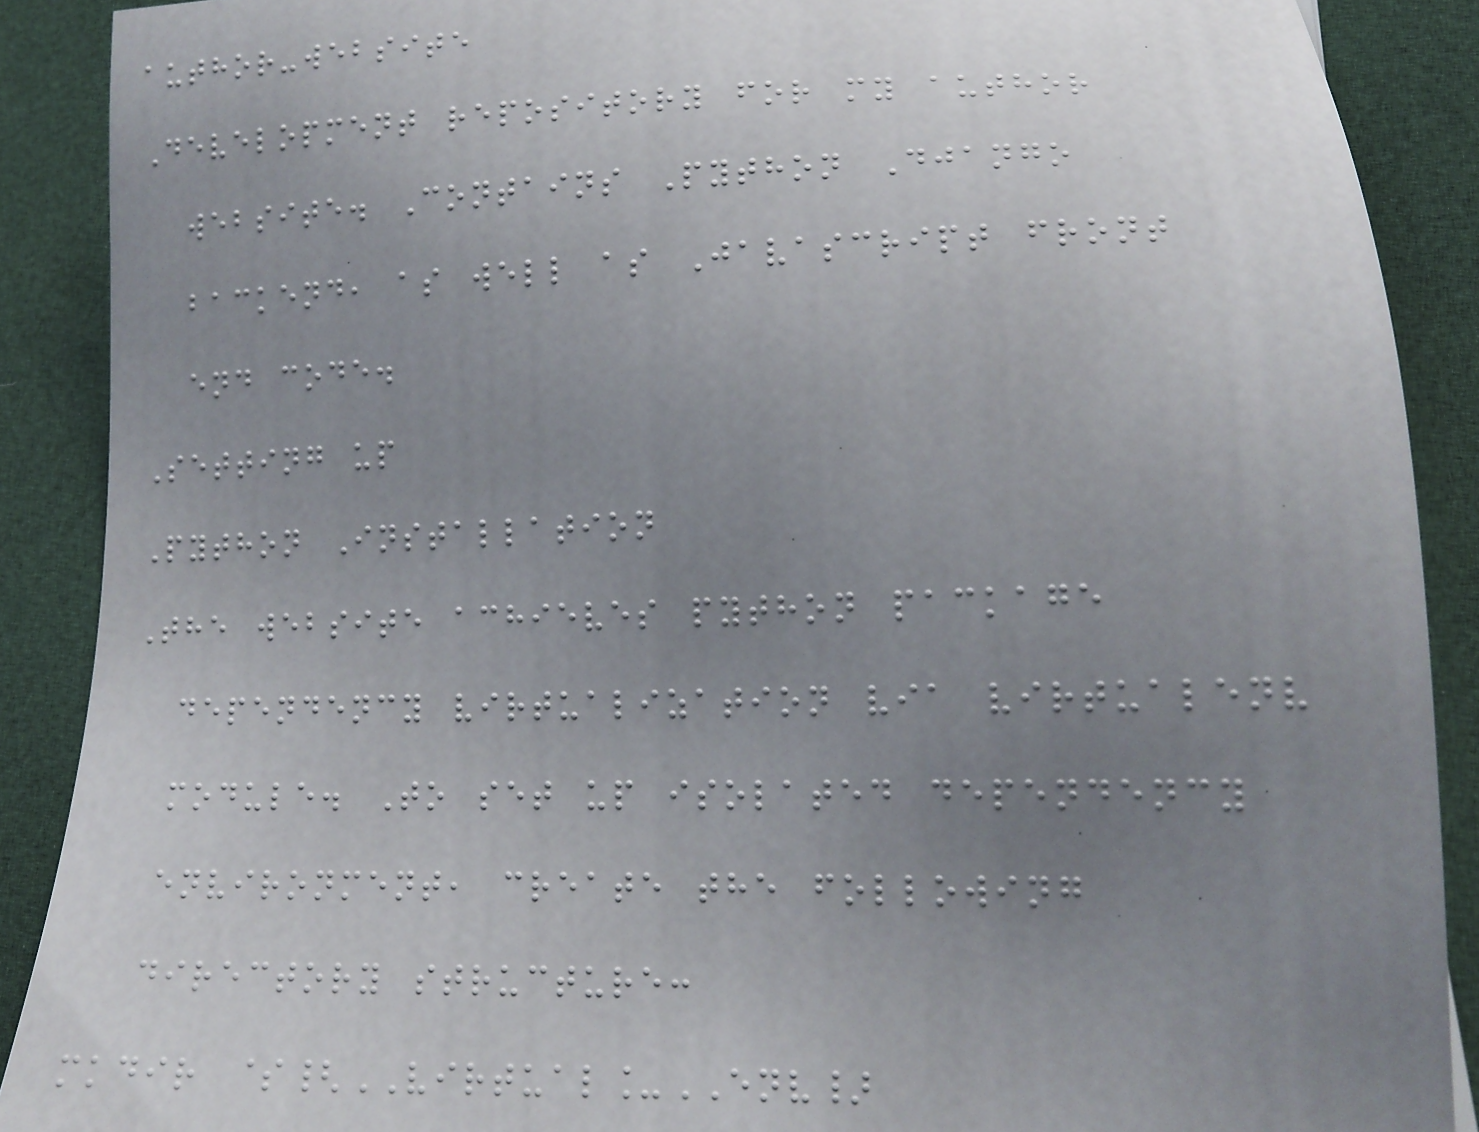author-website
Development repository for my author
website. Contains Python Django
backend, as well as Javascript front
end code.
Setting up
Python Installation
The website achieves python package
dependency virtualization via virtualenv
module. To set up isolated dependency
environment, create the following
directory structure:
mkdir ${VIRTUAL_ENV}
